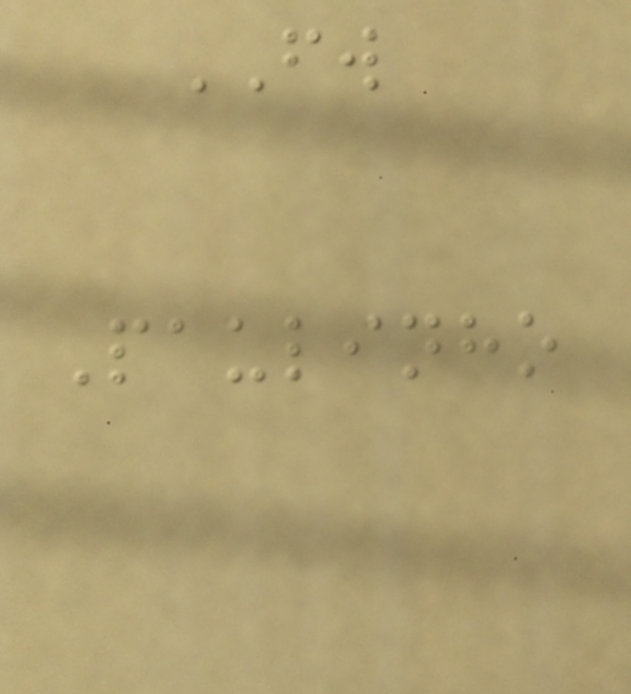FW
Paulinho
